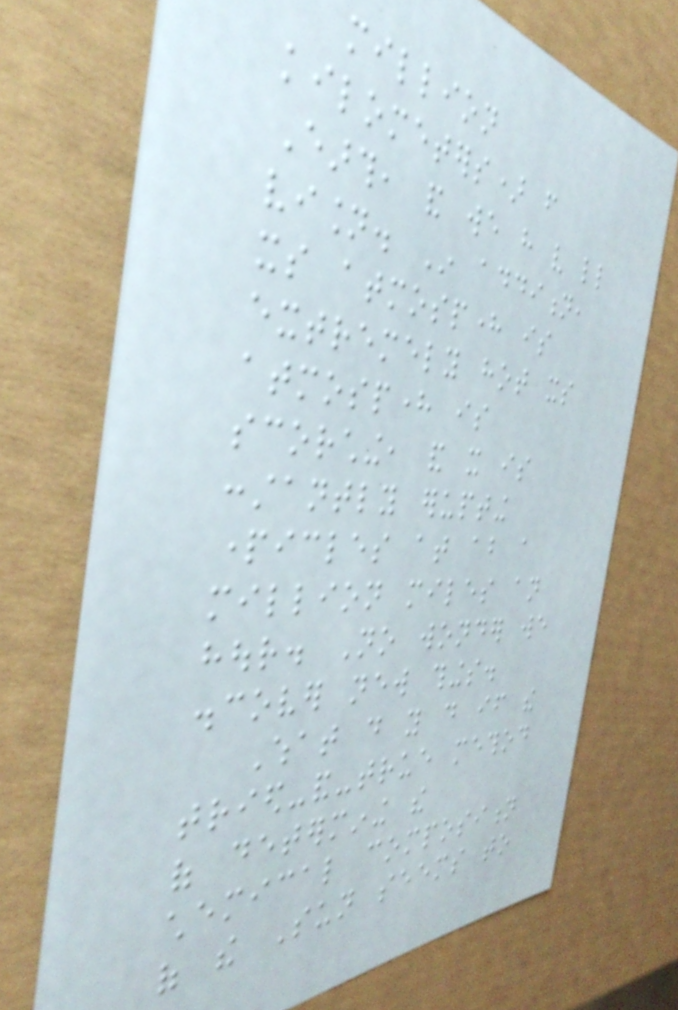million
kilometers) from
Earth, and we have very little
vision. In addition,
its atmosphere is
extremely hot its
atmosphere is
scorching, and it is
constantly erupting
particles at about a
million miles an
hour. No wonder we
discover new things.
What do you do if the
tried-and-true method
of determining the
chemical composition
of the Sun seems to
